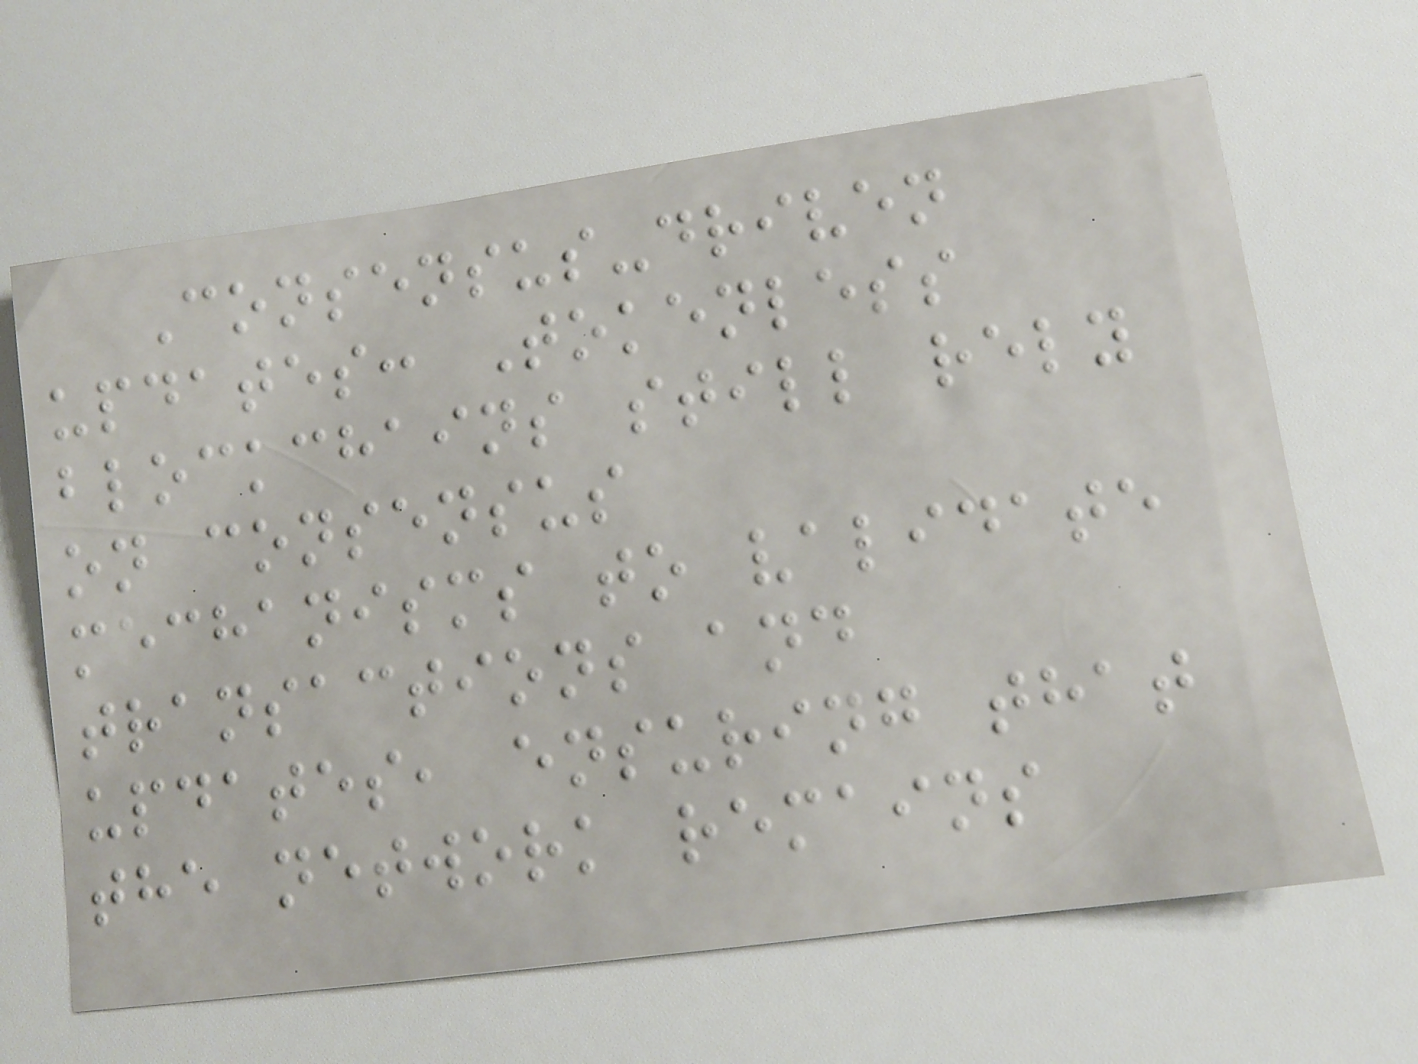Consensus-driven
updates: Tokenless
blockchains still rely
on consensus
mechanisms to validate
transactions and
updates, ensuring that
the network remains
